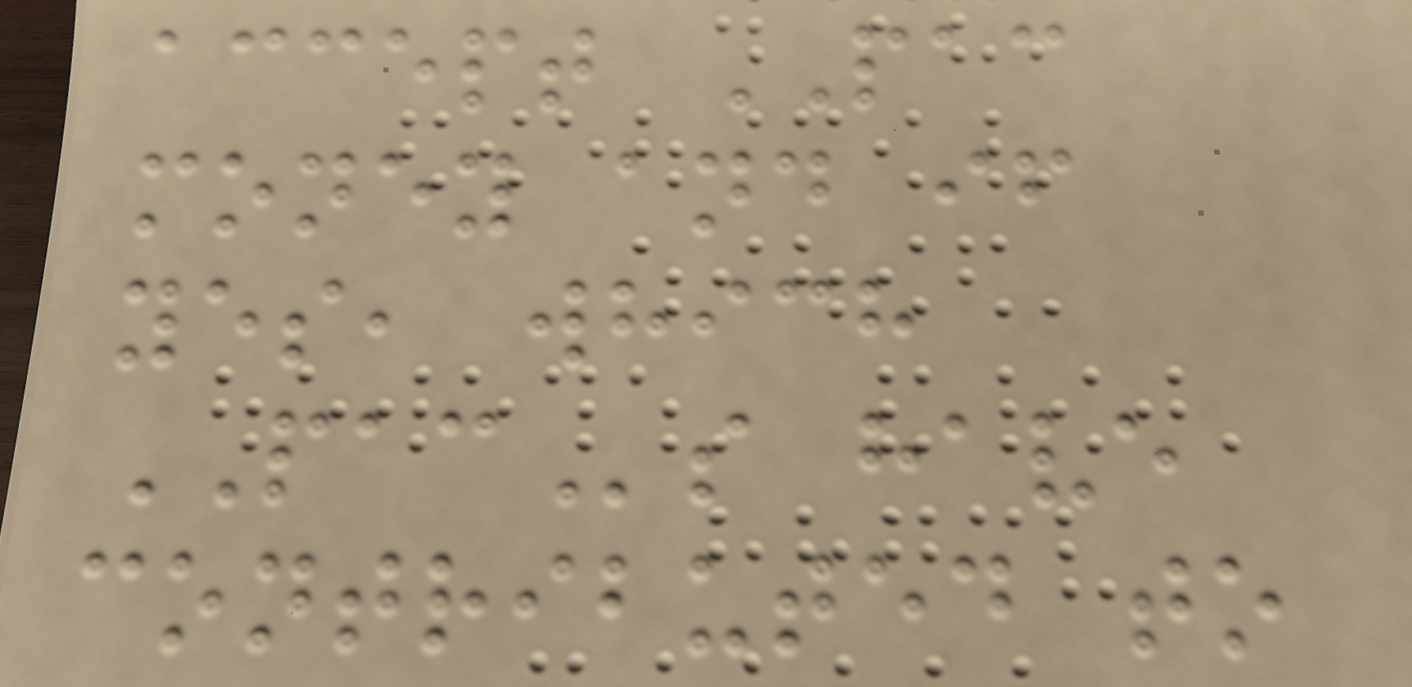accept PAC
money and if
yes, which
PACs have
contributed to
